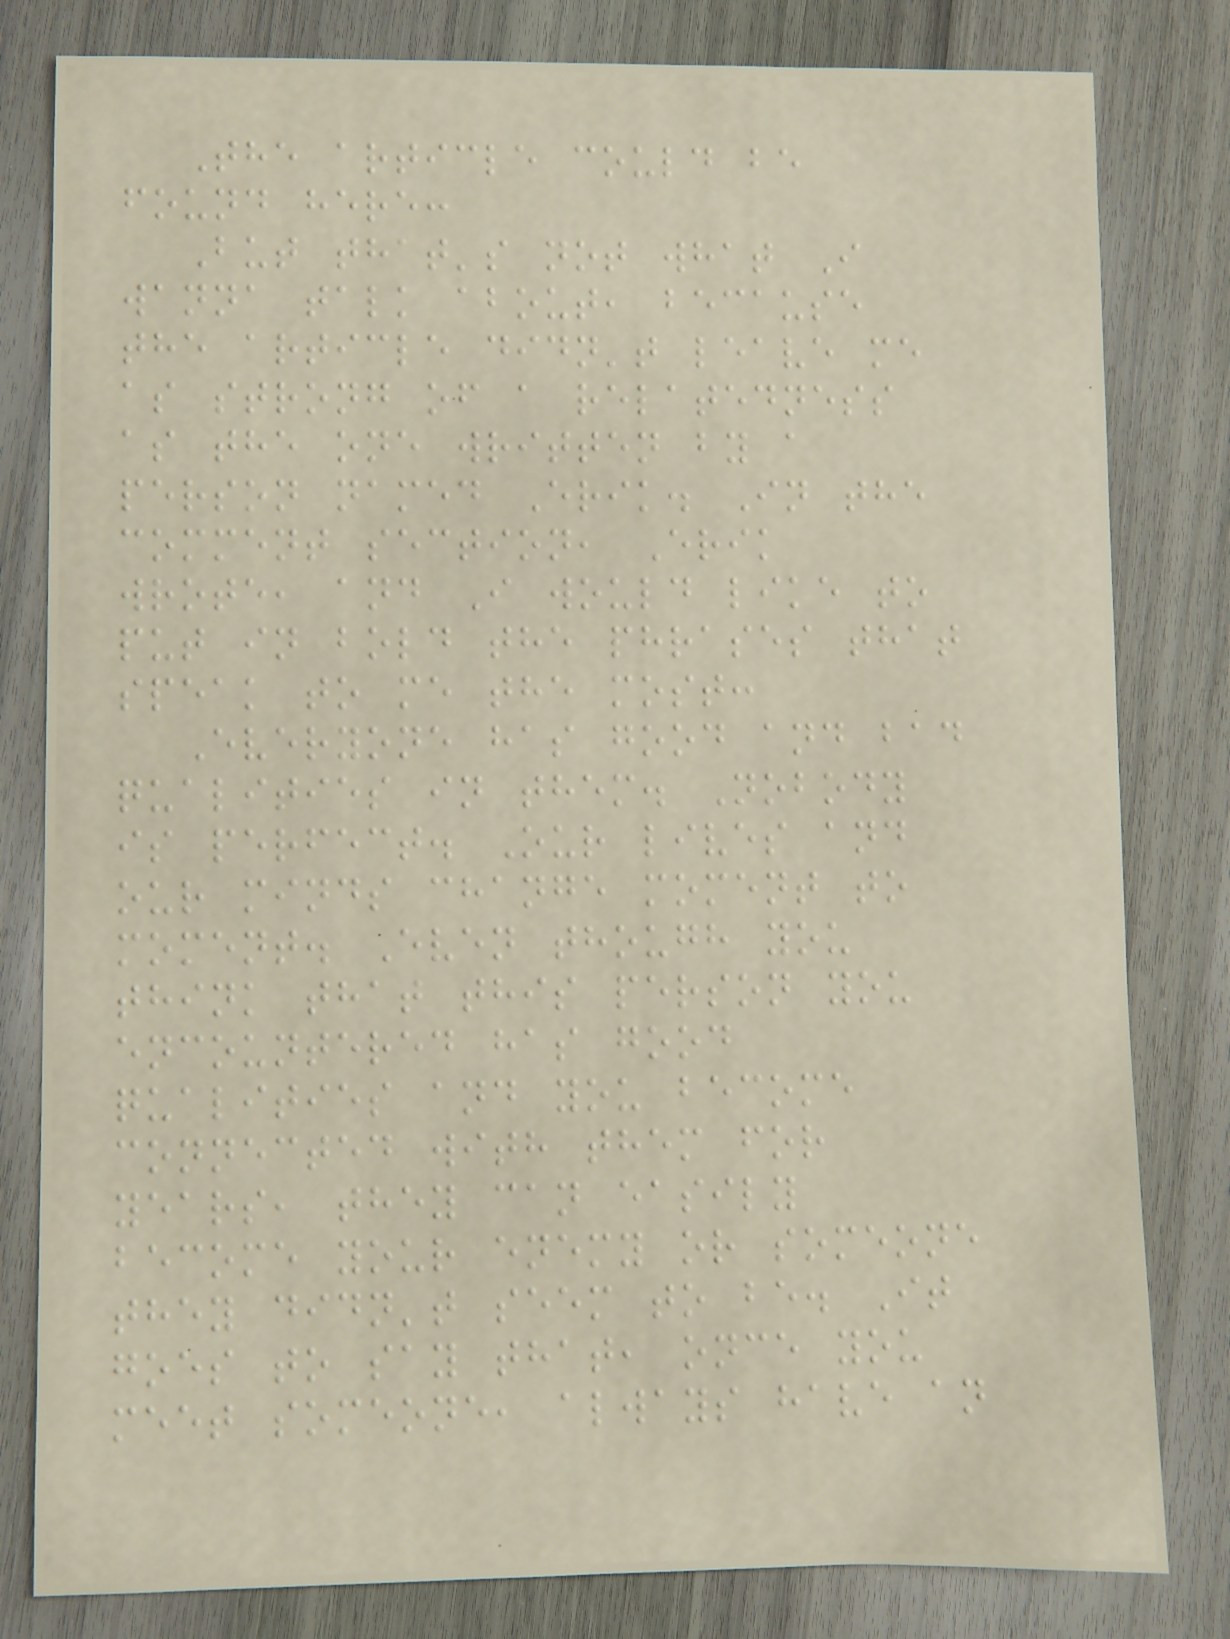The article could be
found here:
But that's not what I
wanna talk about, because
the article didn't leave me
as strong of a relatedness
as the one written by a
person named Erik. In the
comment section, Erik
wrote, and I would like to
put in bold the phrases that
speak to me the most:
Everyone has good and bad
qualities in them. Nobody
is perfect. Our lives and
our minds change moment to
moment. Even though you
think that this person you
encountered has good
qualities and you become
connected with them for
years, they can easily
become your enemy or someone
they didn't seem to be. It
goes to say that, once you
meet someone, always have an
